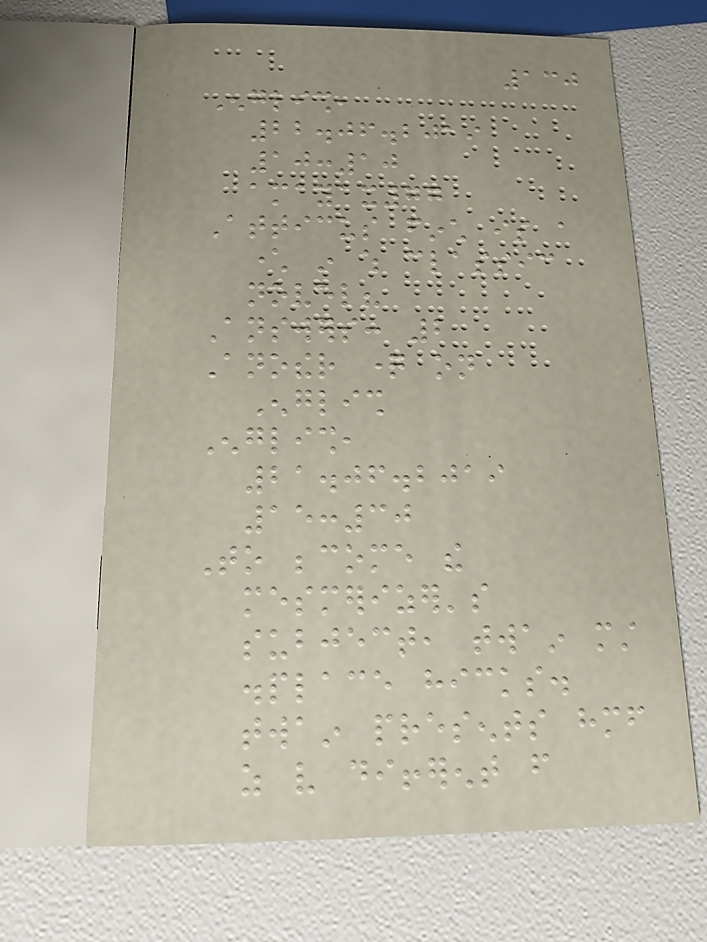130
English,
22.06.2019
10:10
amayax77
Atticus finch is a
character in which classic
novel?
Answers: 2
Another question on
English
English,
21.06.2019
15:30
To become the
mesmerizer's
subject, twain must
displace hicks.
twain presents himself
as very different from
